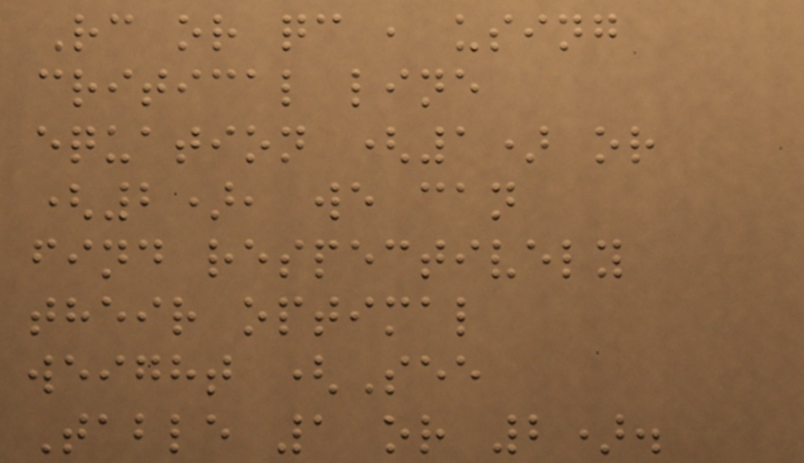Rc or qc , using
critical line
equation (1) or
(2), we can
find respectively
their optimal
weight (See
Table 1 or 2).
